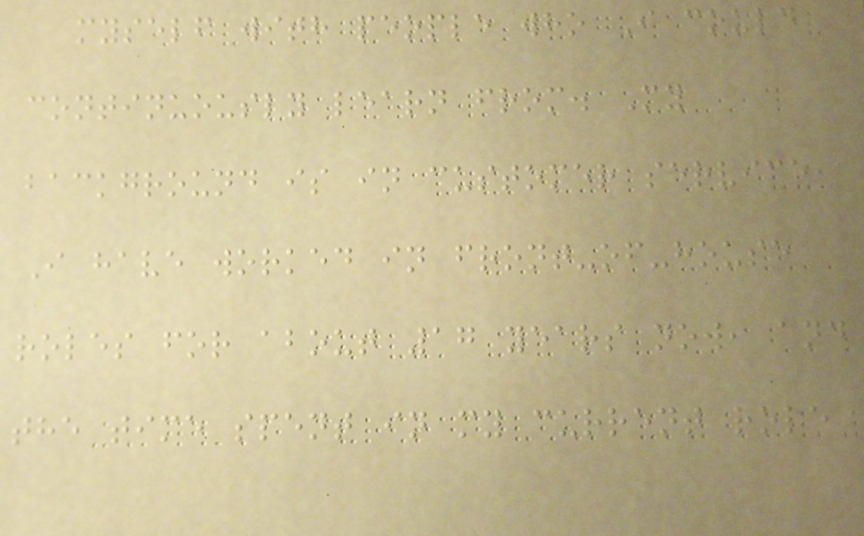myself with people who I could
continuously learn from. My
background is in customer service,
I have worked in front-of-house
roles for about 17 years now, and
the time spent in my current role
